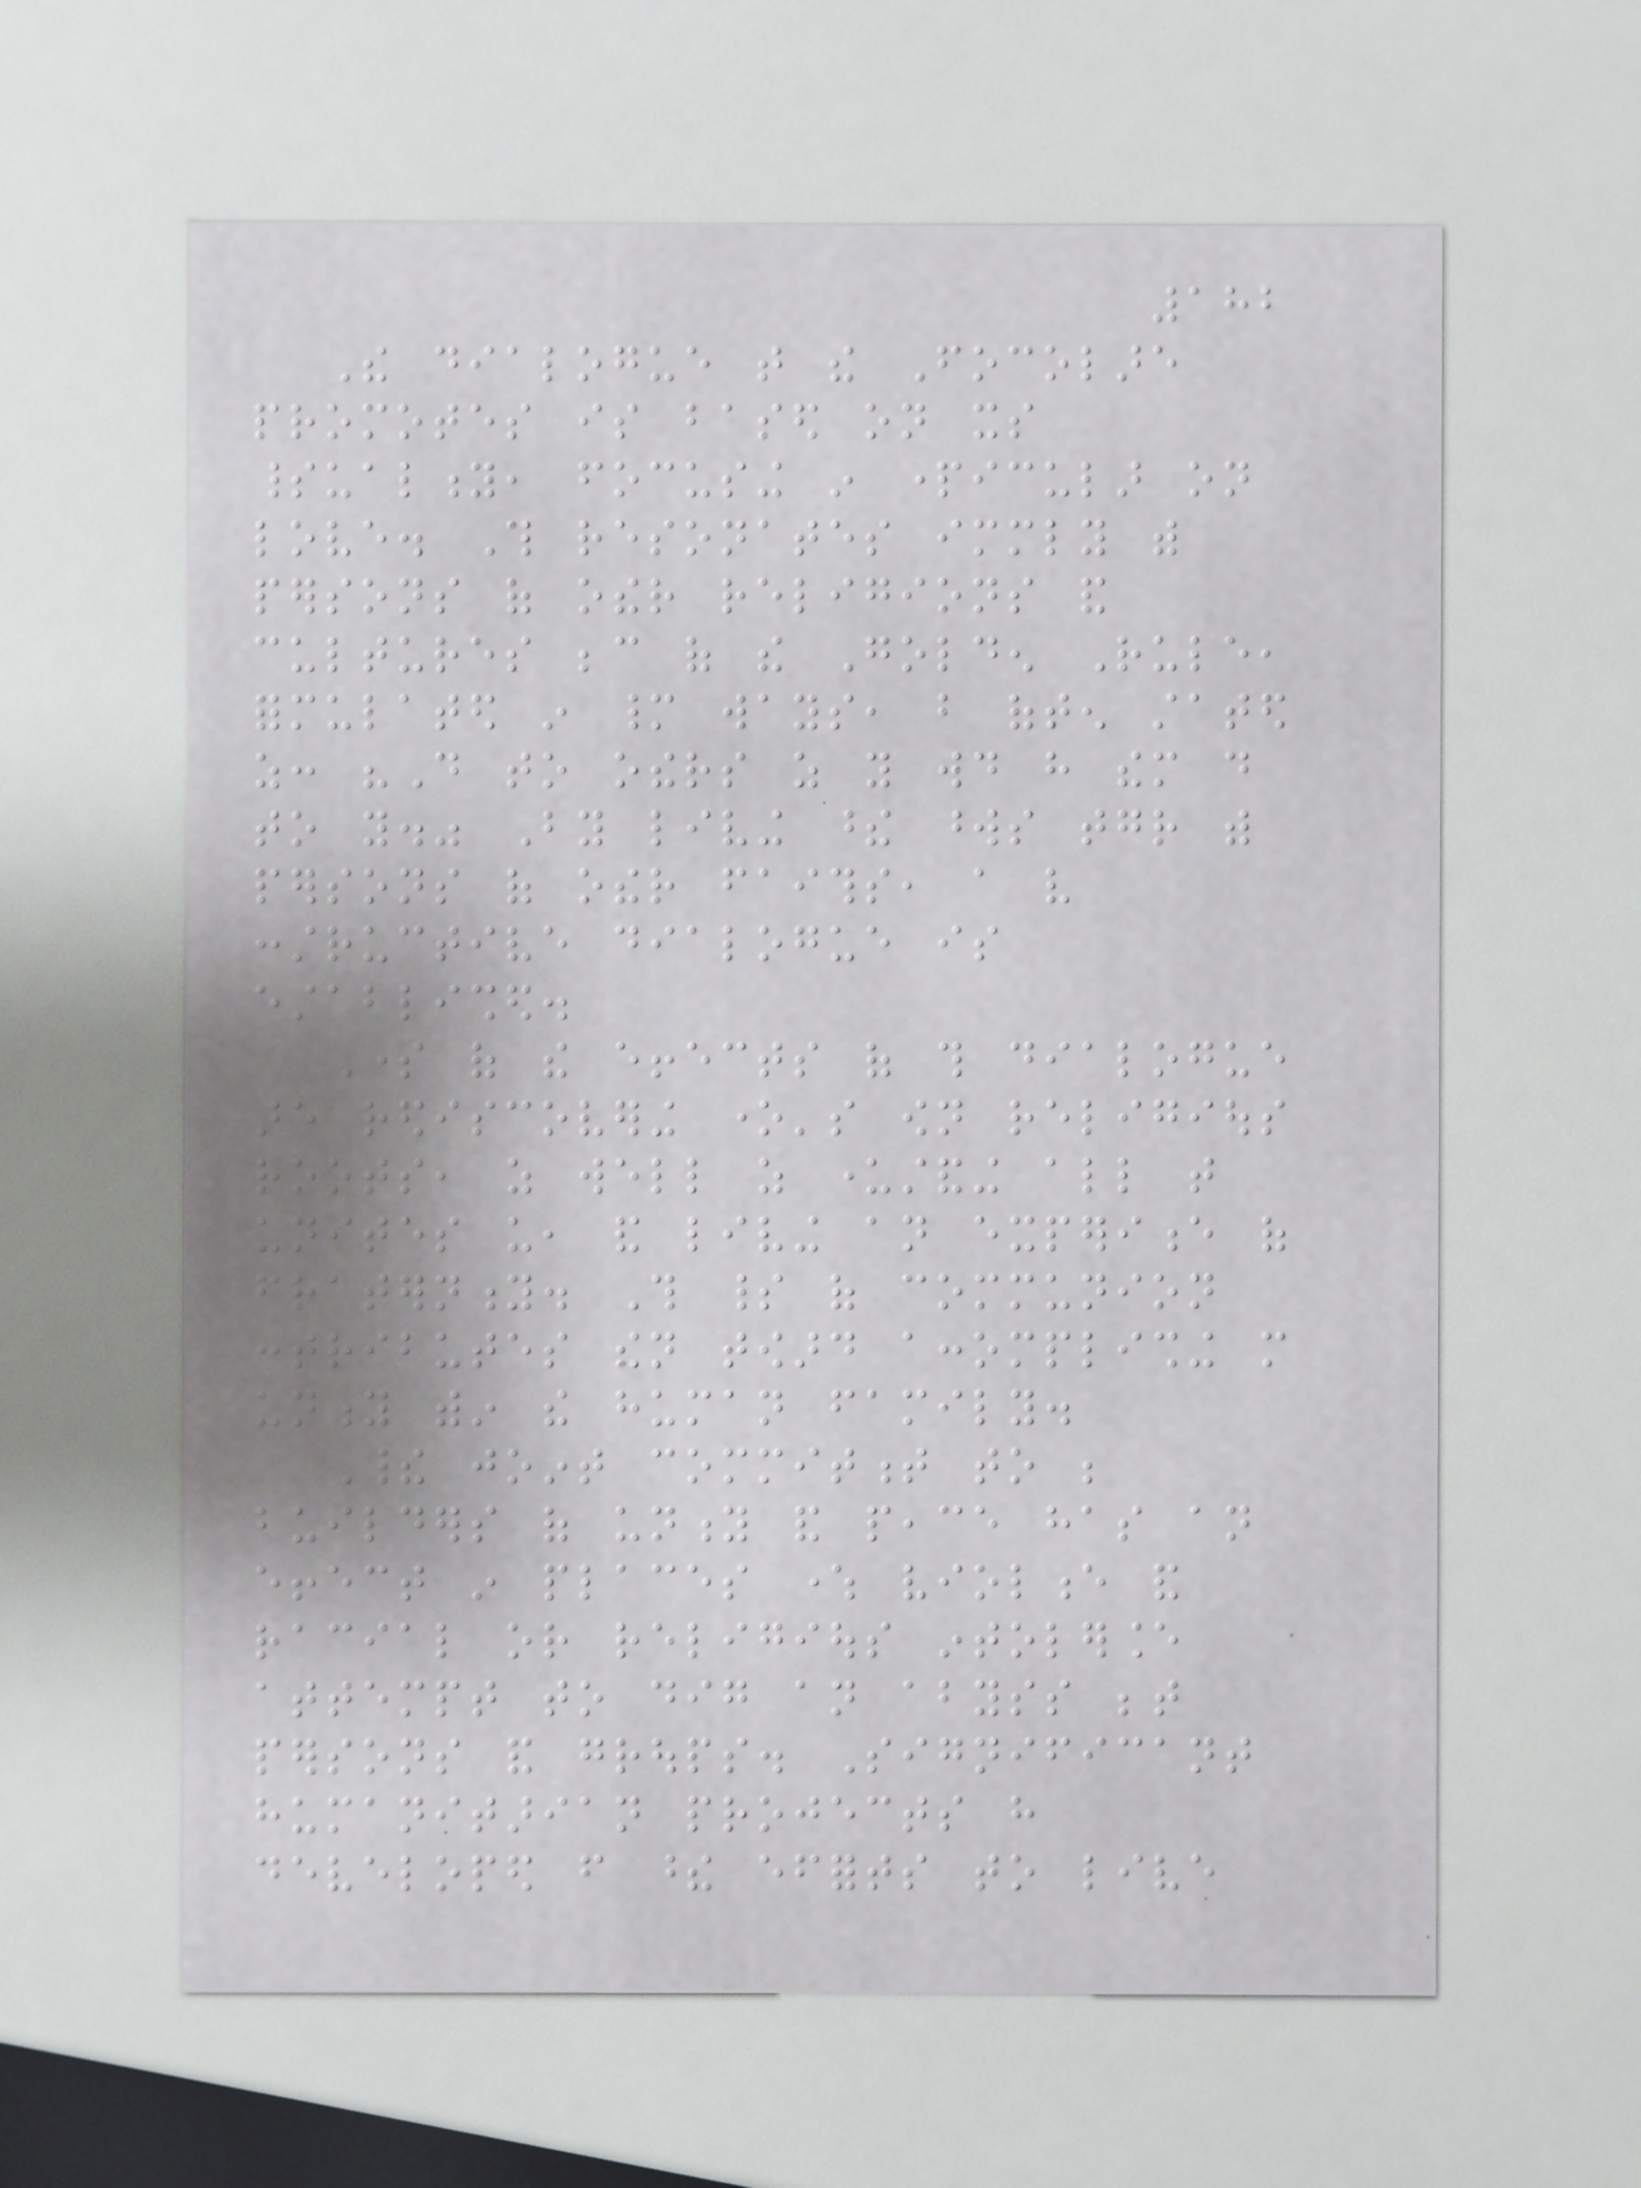182
The dialogue that the Focolare
promotes is based on its
spirituality, focusing in particular on
love. This resonates immediately with
persons of other religions and
cultures because of the Golden Rule,
formulated in many ways, but often stated
as: "Do to others as you would have them do
to you." By living these words together with
persons of other faiths, a very
constructive dialogue is
established.
Some of the effects of this dialogue
are rediscovering one's own religious
roots, as well as understanding all that
unites us, and living an experience of
fraternity. This spirit of communion
contributes then toward accomplishing more
unity within the human family.
Their joint commitment to be
builders of unity and peace has an
effect in places where violence and
racial or religious intolerance
attempt to dig an abyss between
persons and groups. Significant
humanitarian projects have
developed from these efforts to live
